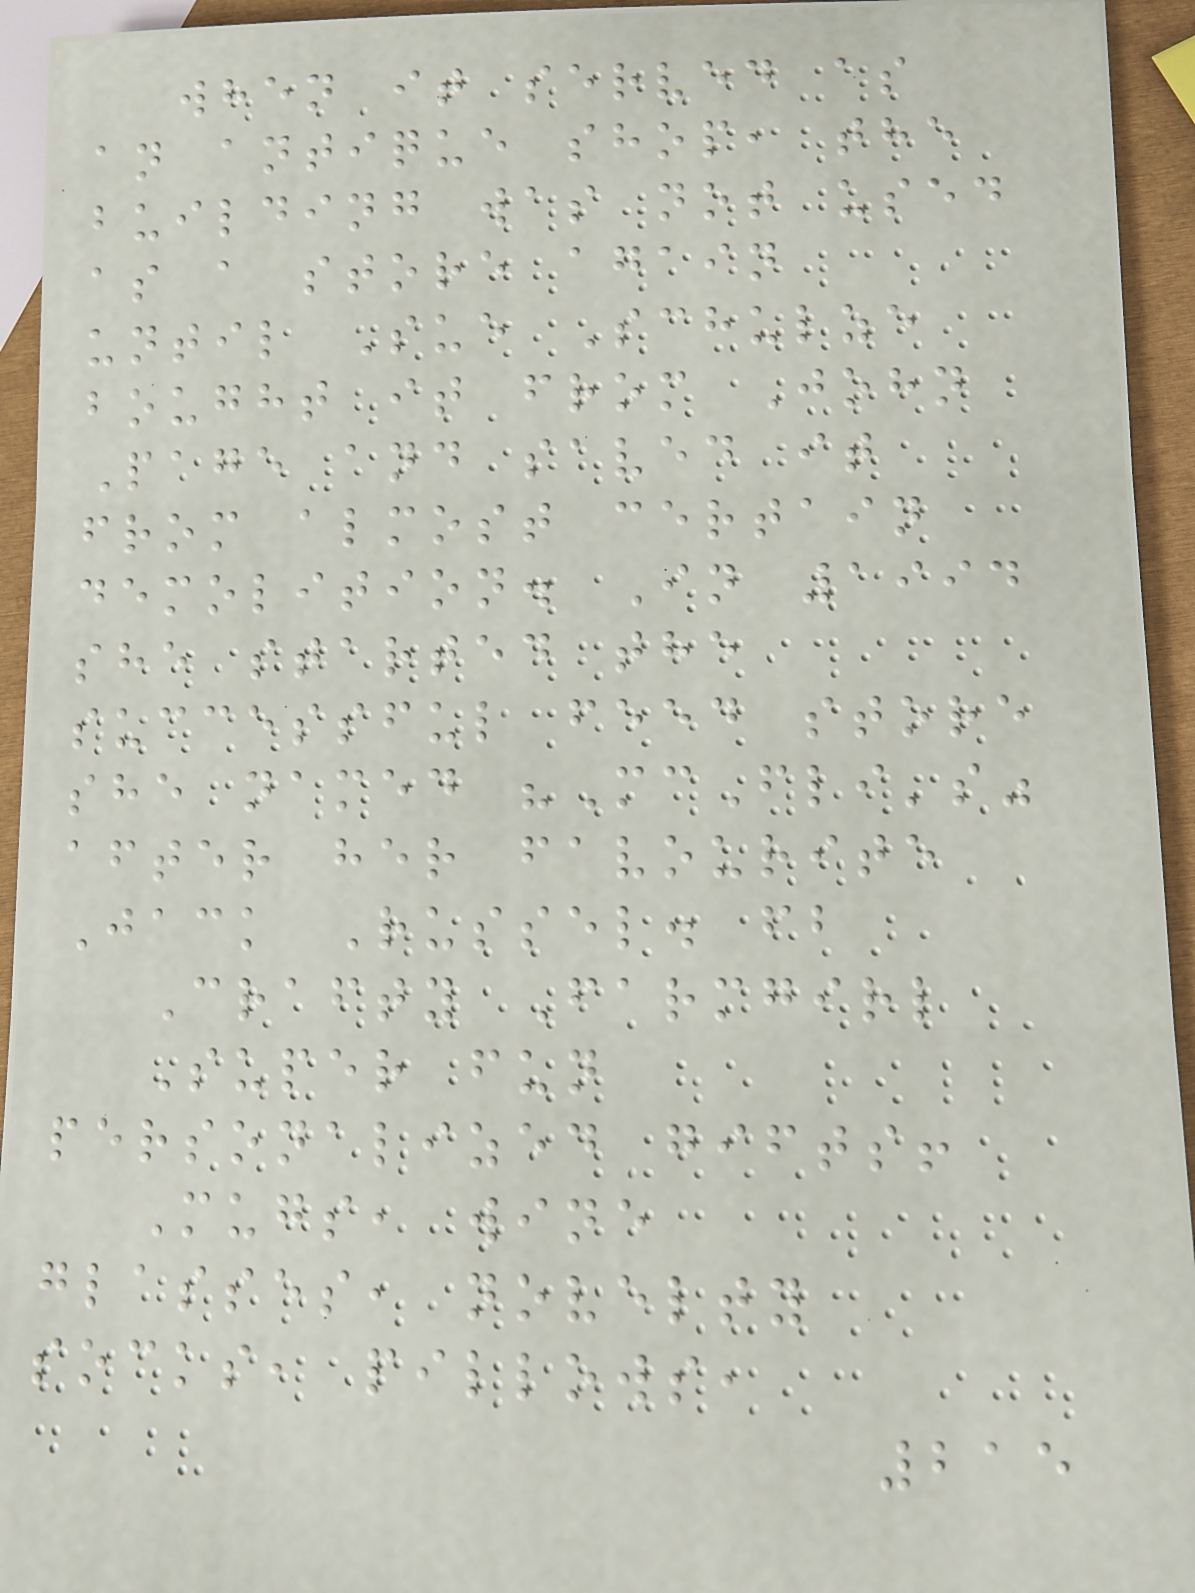when it served as
an antique shop, the
building was not used
as a store again
until Sue Schulze
bought it from John
Page and saved it
from almost certain
demolition. In 1994
she started the
successful feed store
she named "McFli's"
after her favourite
Jack Russel. fb
Crafty Farmgirl
Super fun
personalized gifts!
Mugs, wine
glasses, novelty
socks, pillows,
215
